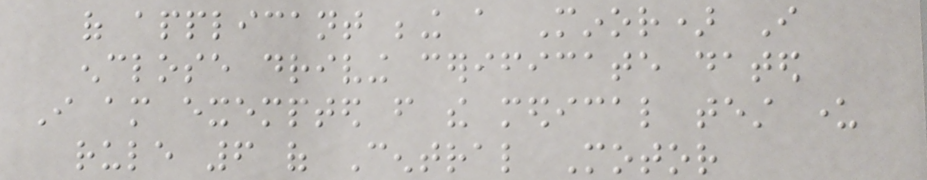of applicant being a Minor) I
enclose driving cerificate dated
I am exempted from the medical test under
rule 6 of Central Motor
